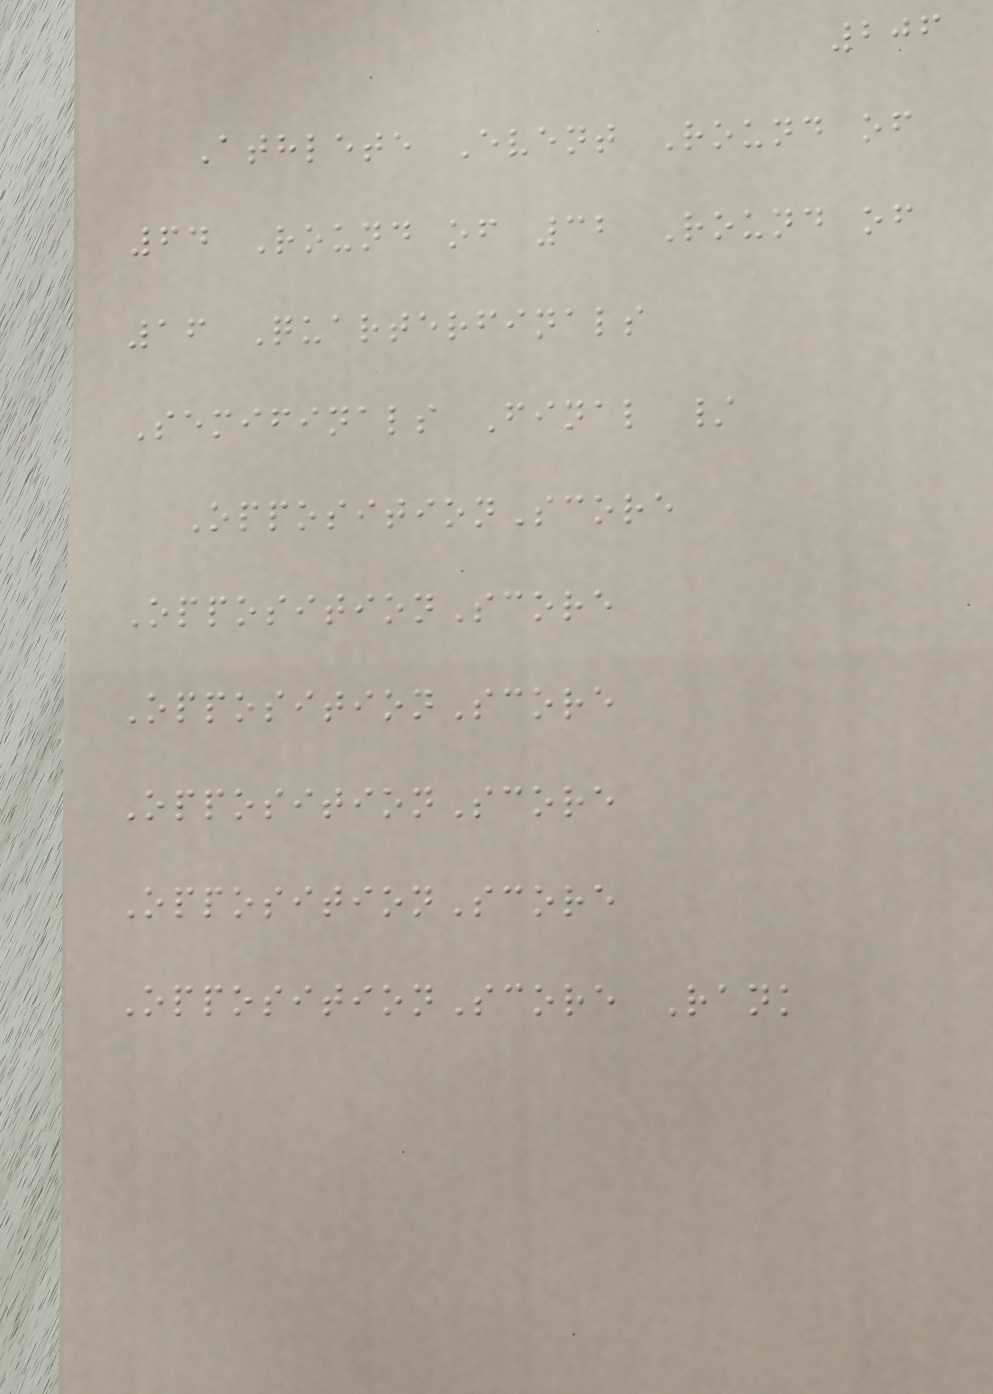206
Athlete Event Round of
64 Round of 32 Round of
16 Quarterfinals
Semifinals Final /
OppositionScore
OppositionScore
OppositionScore
OppositionScore
OppositionScore
OppositionScore Rank
